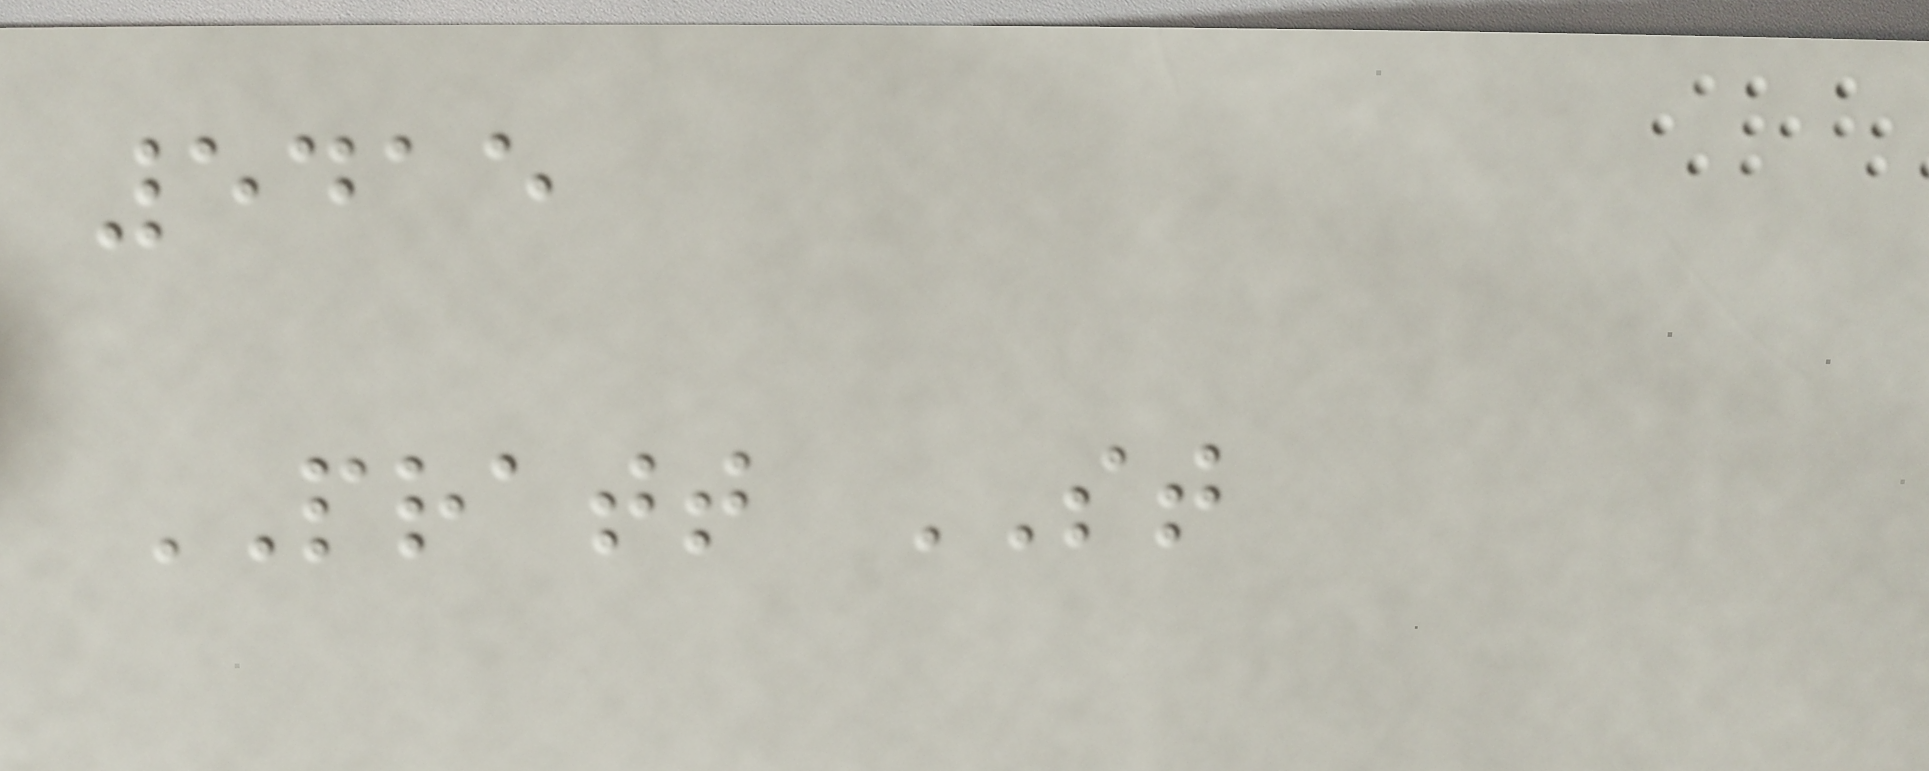5415
PRATT ST
